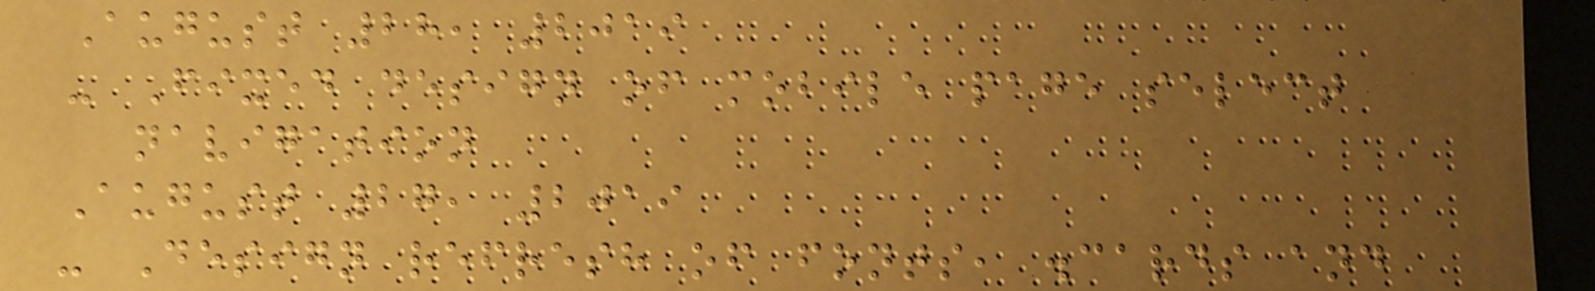August 28, 2019
- Fixed design of mobile page select
navigation
August 27, 2019
- Design refresh of fonts, .cards and
